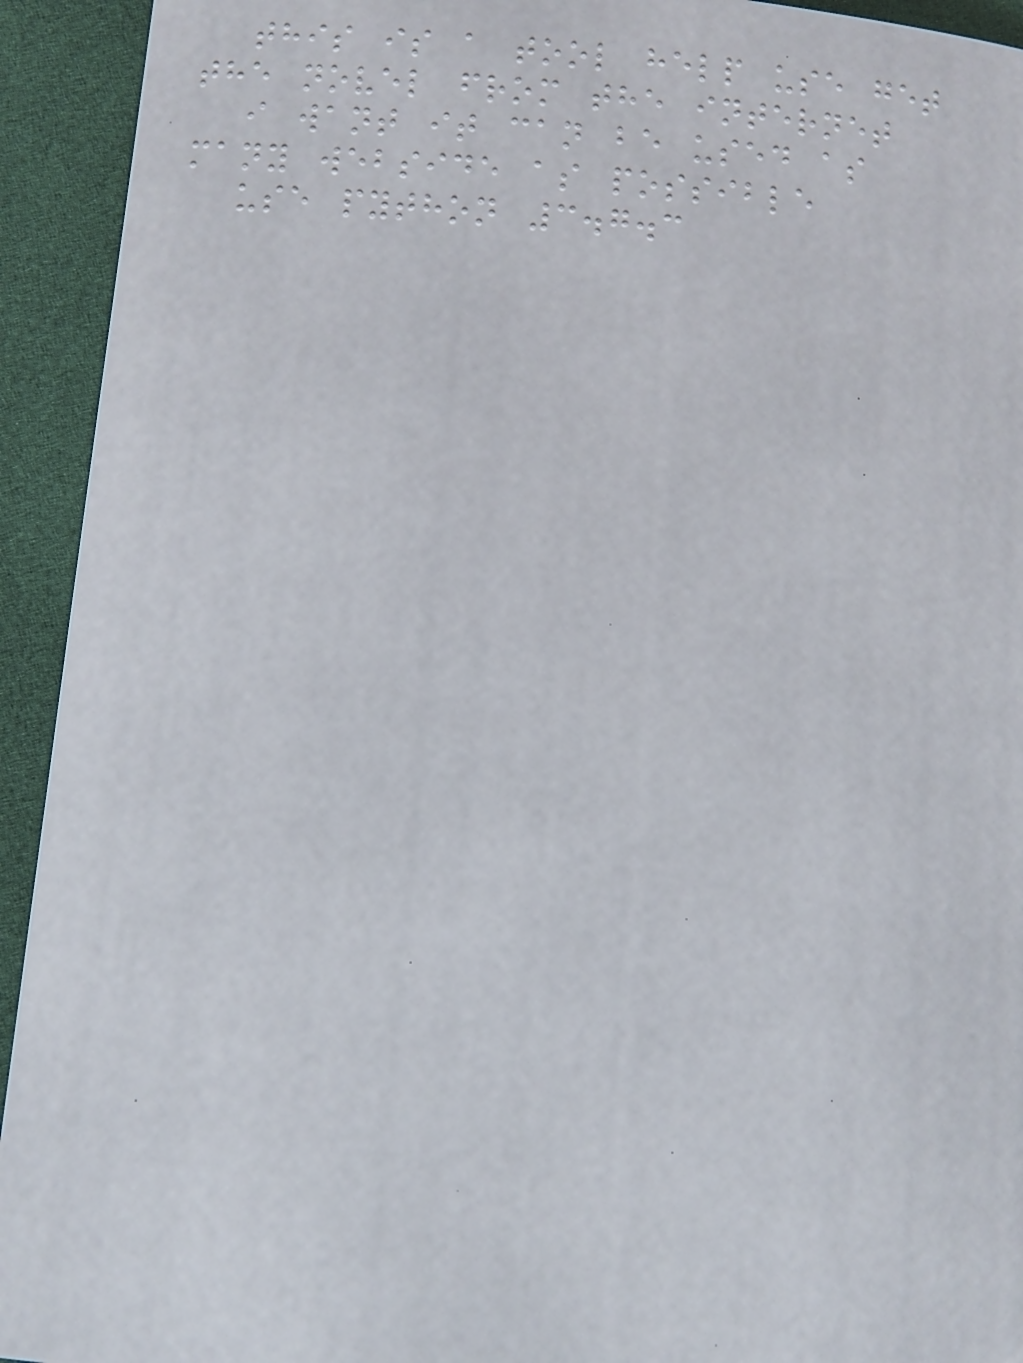this is a tool help use get
the novel from the internet
i want it can be used as
many webside as possible
use python 3.7.3
